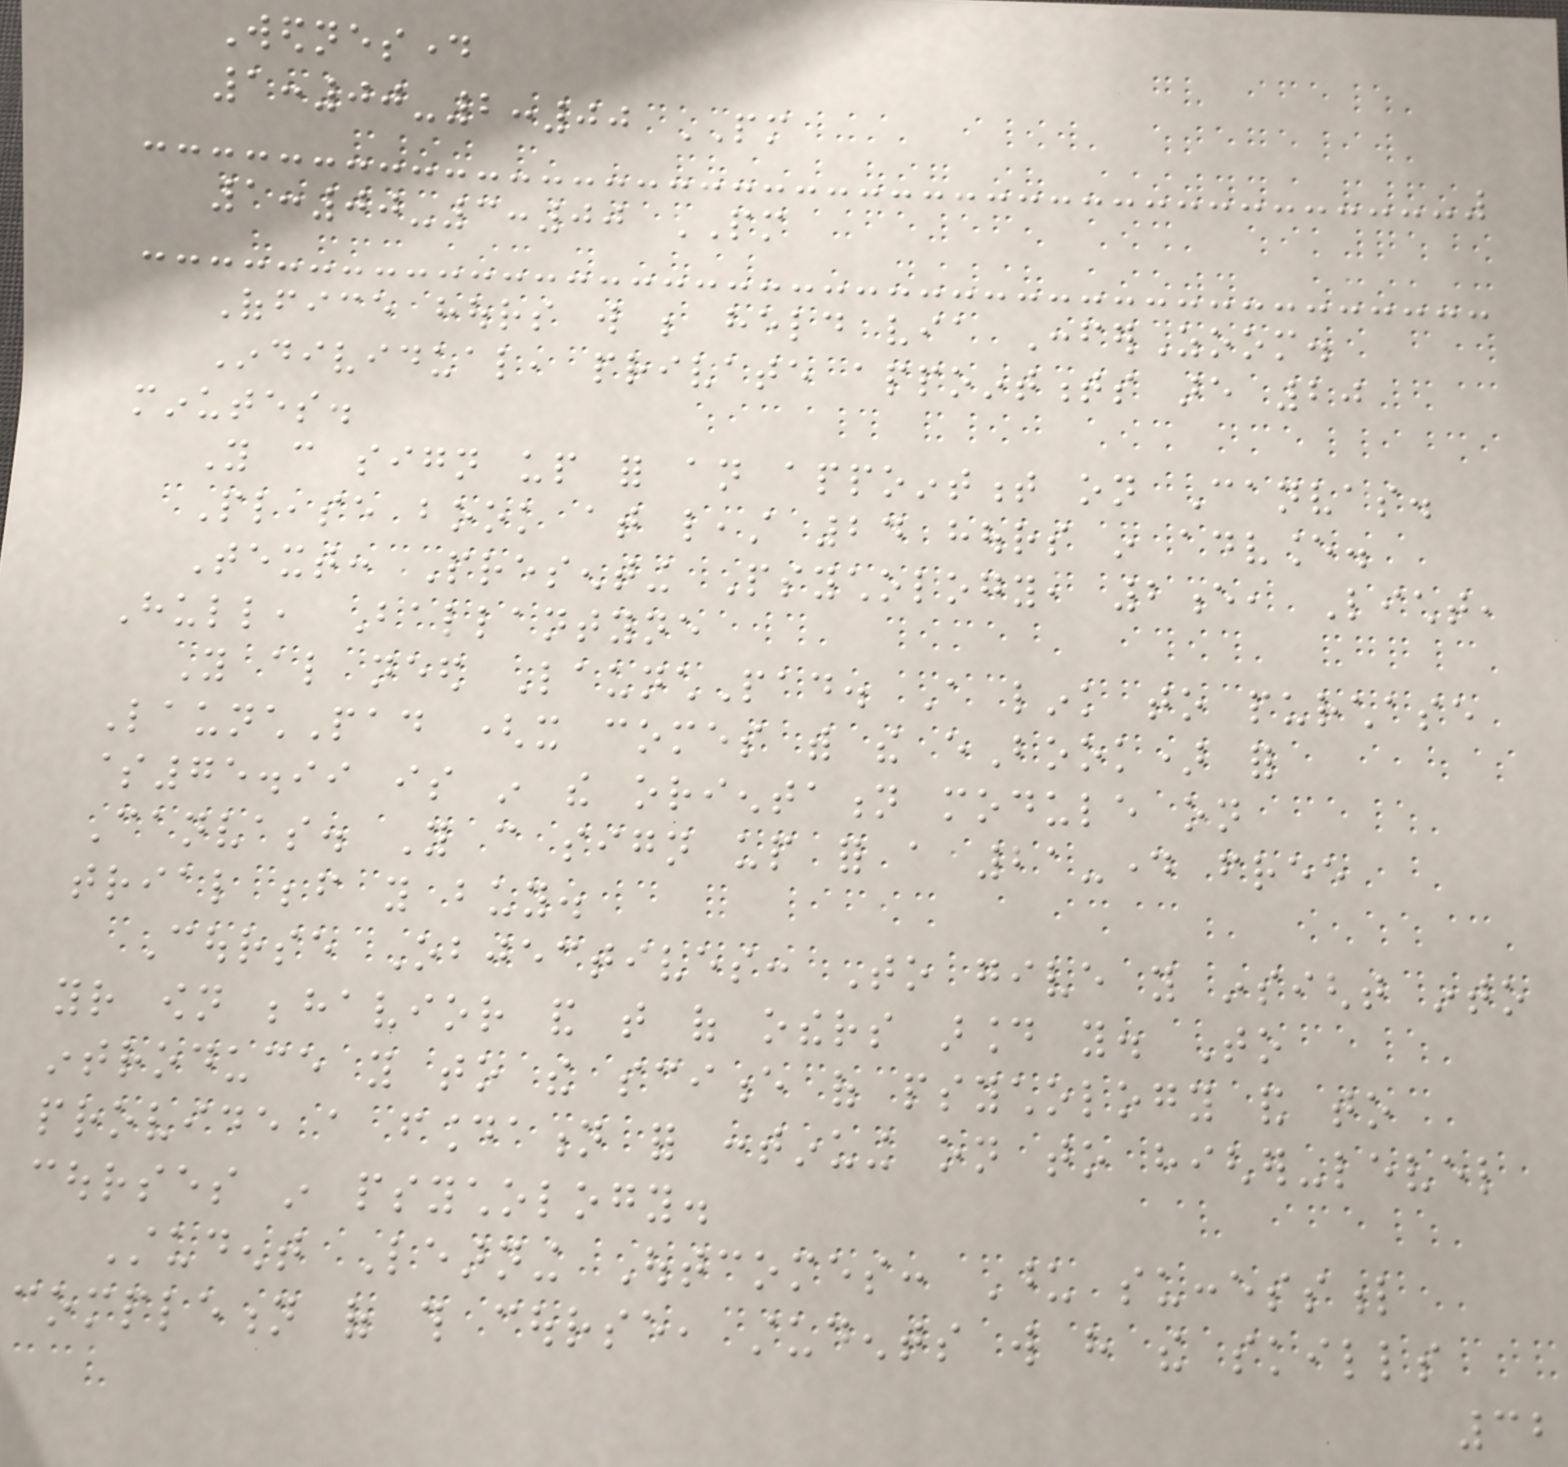Wednesday
1:00-2:00 PM
1:00-3:00 PM
Office hours will be held via ConferZoom.
Individual, private appointments are 20
minutes.
You can sign up for an appointment on Canvas.
Please book at least 24 hours in advance.
Text: Presenting Psychology, 2e, Licht,
Hull, Ballantyne
You also need LaunchPad. A link to purchase
LaunchPad (it comes with the eBook) for
$75.99 is in the orientation module on
Canvas. You can sign up for a 21-day free
trial before you buy.
Course Objectives: To give you insight into
your own behavior and that of others around you. To
introduce you to the science of psychology and to
provide a foundation for continuing on to higher-level
courses in psychology.
Student Learning Outcomes: Upon successful
completion of this course, students will have the skills
32
